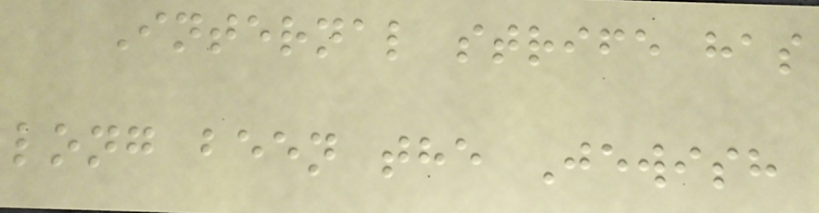Internal strife has
long been the Jewish
